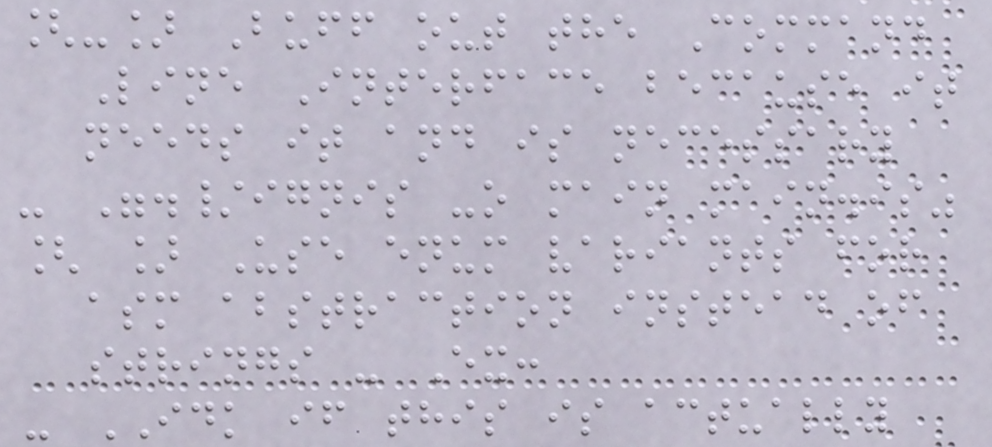[-] Buff out the Command
Line Interface because it
needs it and is necessary
- "./ignis -o main main.is"
[ ] Use enum variants for
asm abstraction instead of
strings - Ex:
- IDK if this is actually
